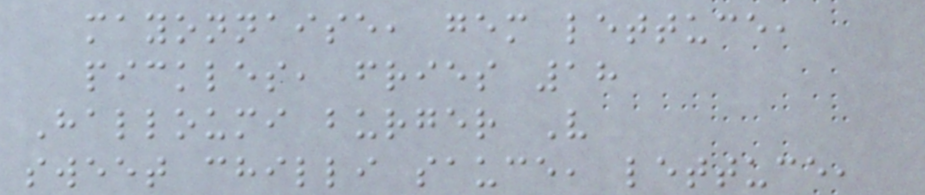mayonnaise, gem lettuce,
pickles, fries 18
Halloumi burger V
sweet chilli sauce, lettuce,
